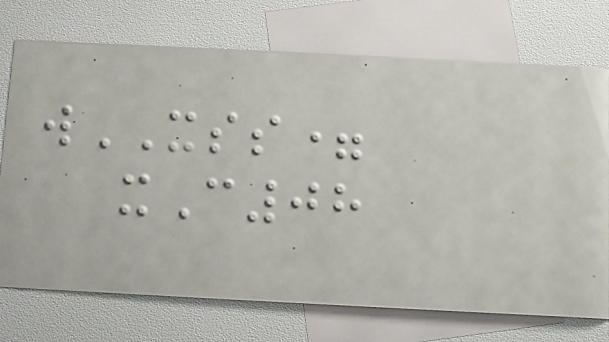wXSS=
xC08
